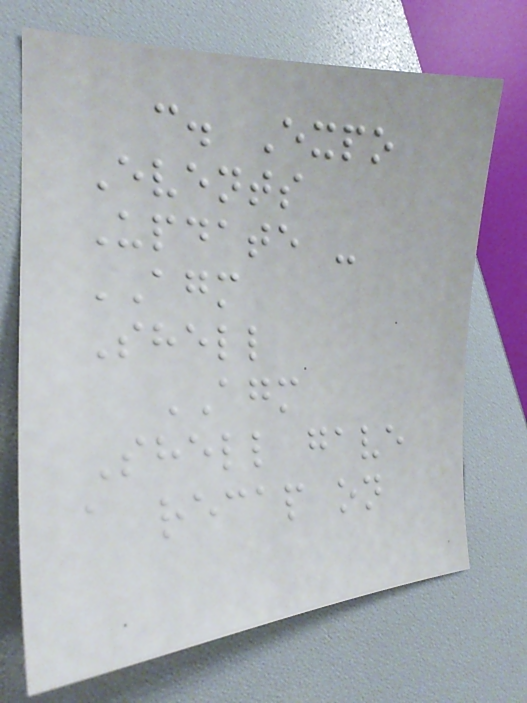c. Expo
Events
Update -
AGM
Shell
AGM
Shell gave
a recap on
